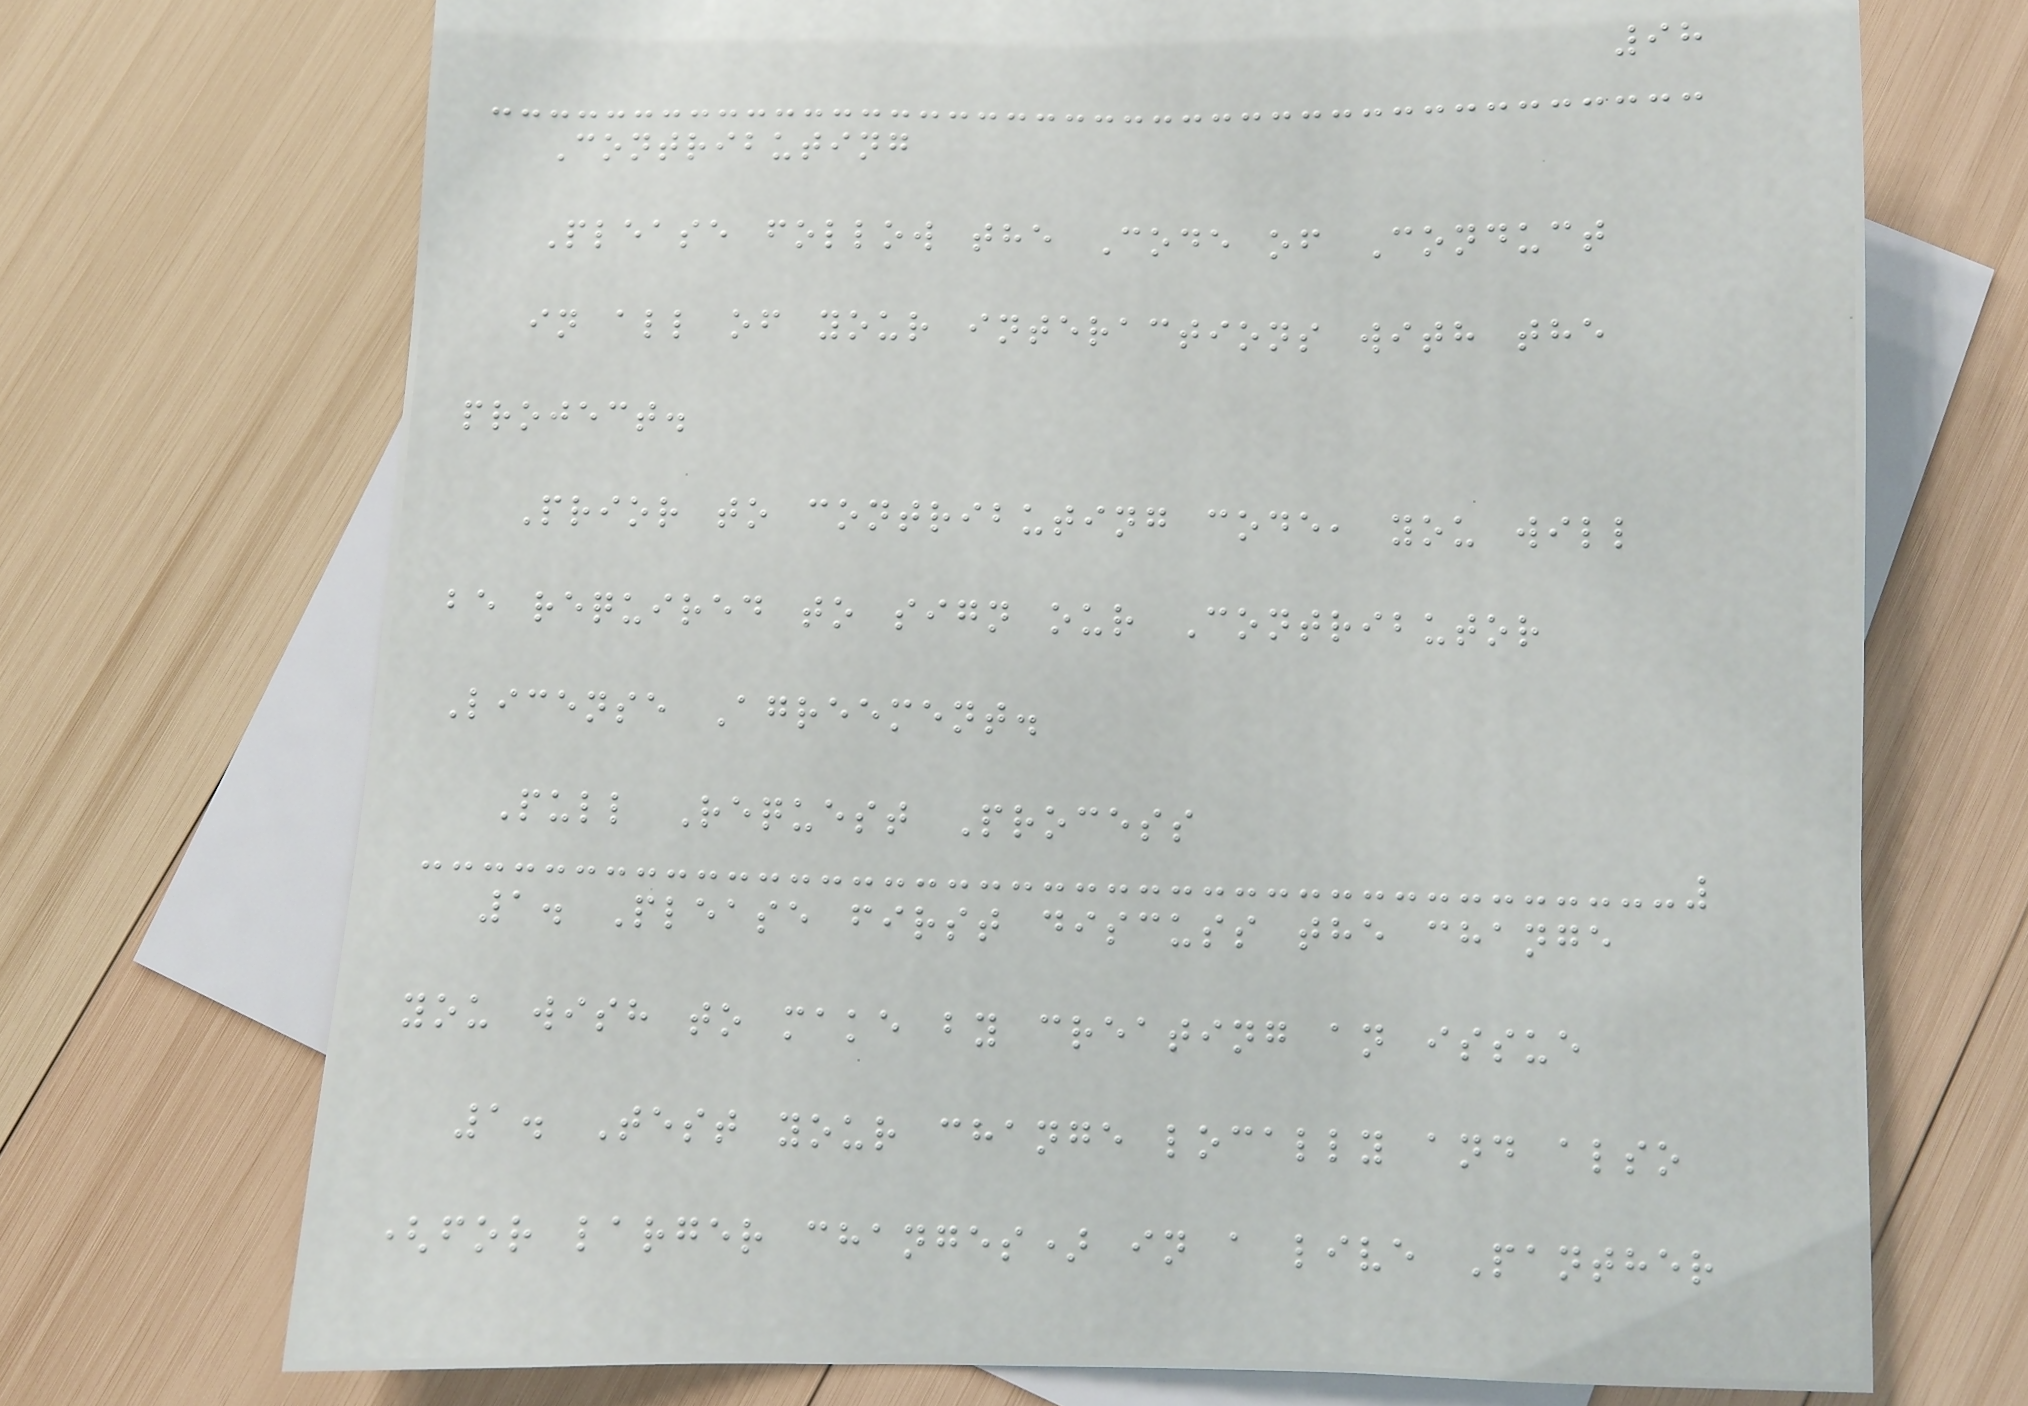98
Contributing
Please follow the Code of Conduct
in all of your interactions with the
project.
Prior to contributing code, you will
be required to sign our Contributor
License Agreement.
Pull Request Process
1. Please first discuss the change
you wish to make by creating an issue
1. Test your change locally and also
(for larger changes) in a live Panther
